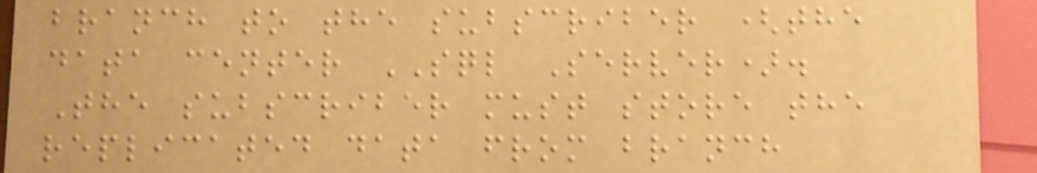branch to the subscriber (the
data center SQL Server).
The subscriber must store the
replicated data from branch
